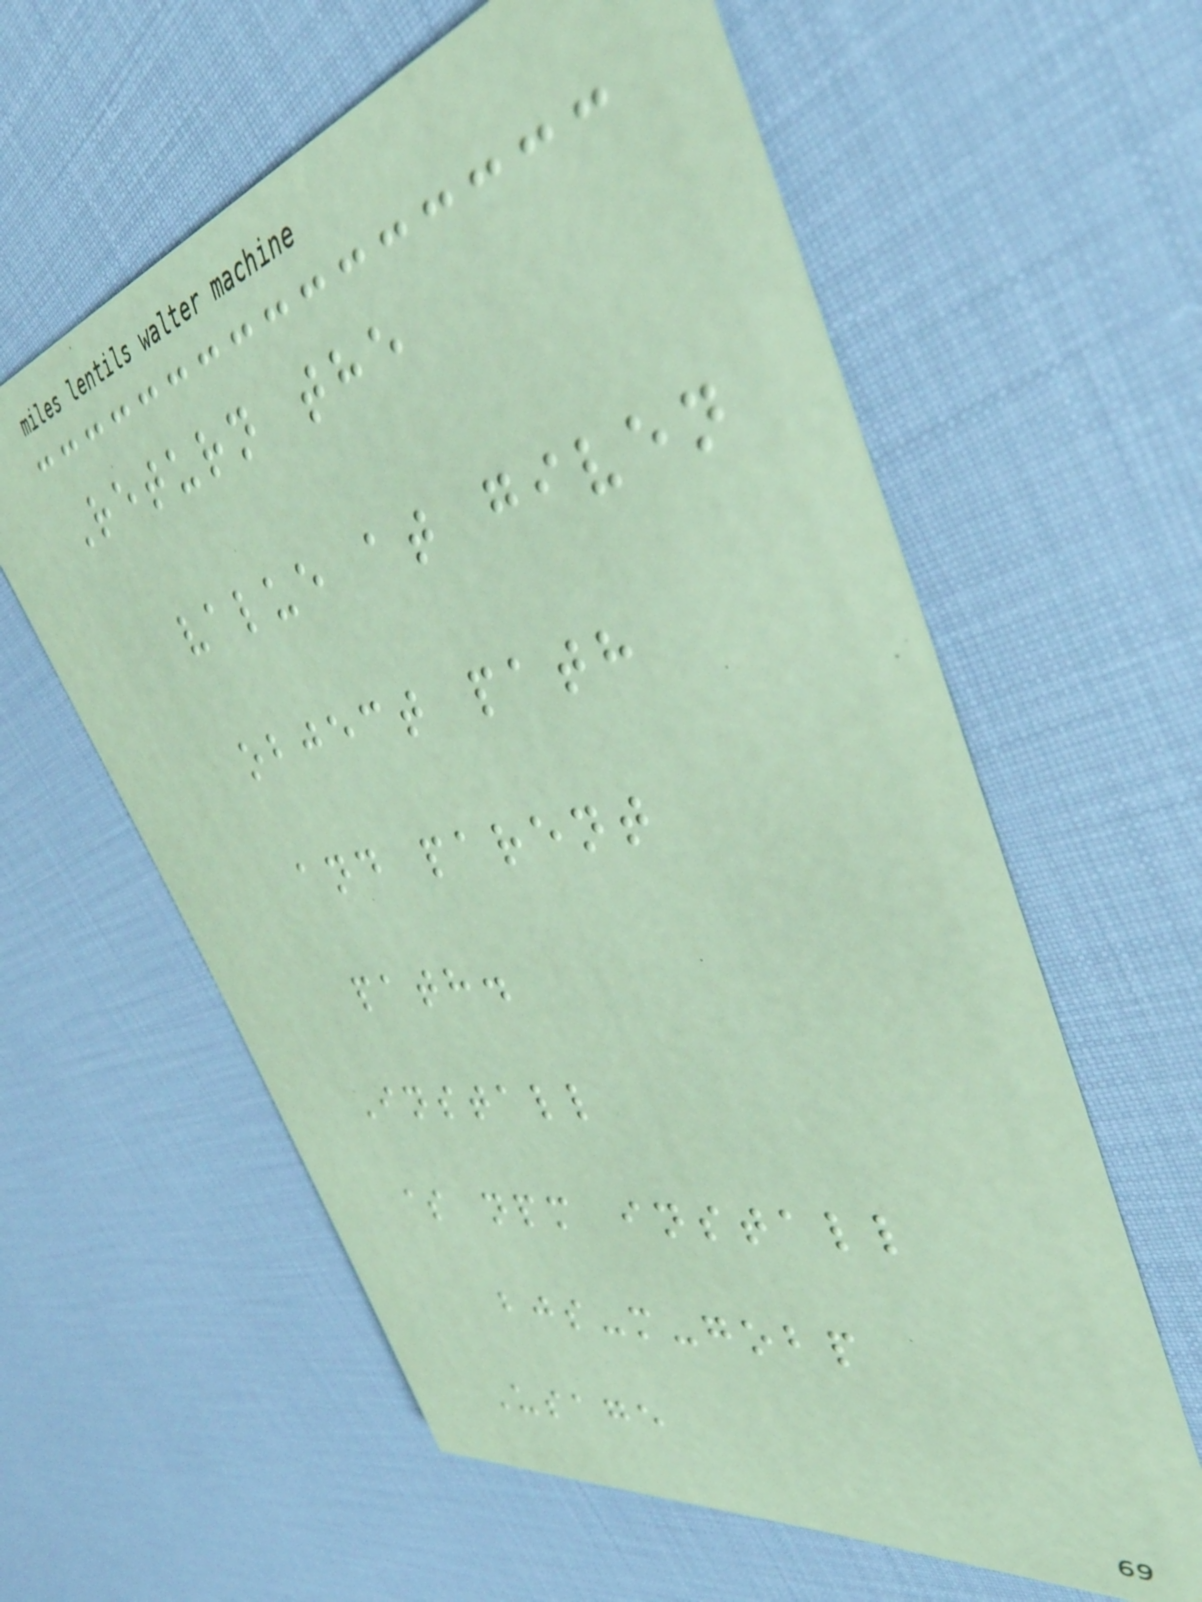Return the
value at given
object path
and parent
path.
Install
$ npm install
bjs-m-gobp
Usage
